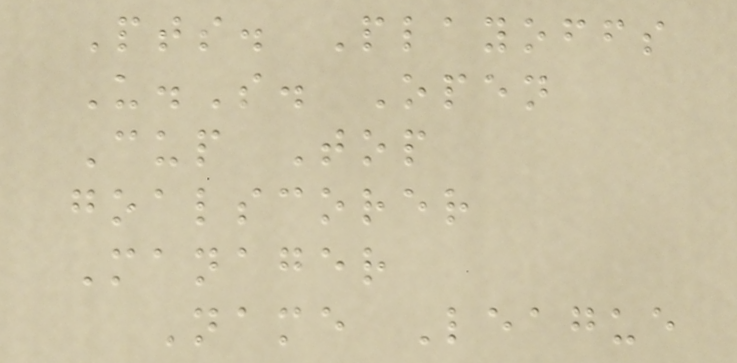Pts. Playoffs
U.S. Open
Cup Top
goalscorer
Manager
Name League
